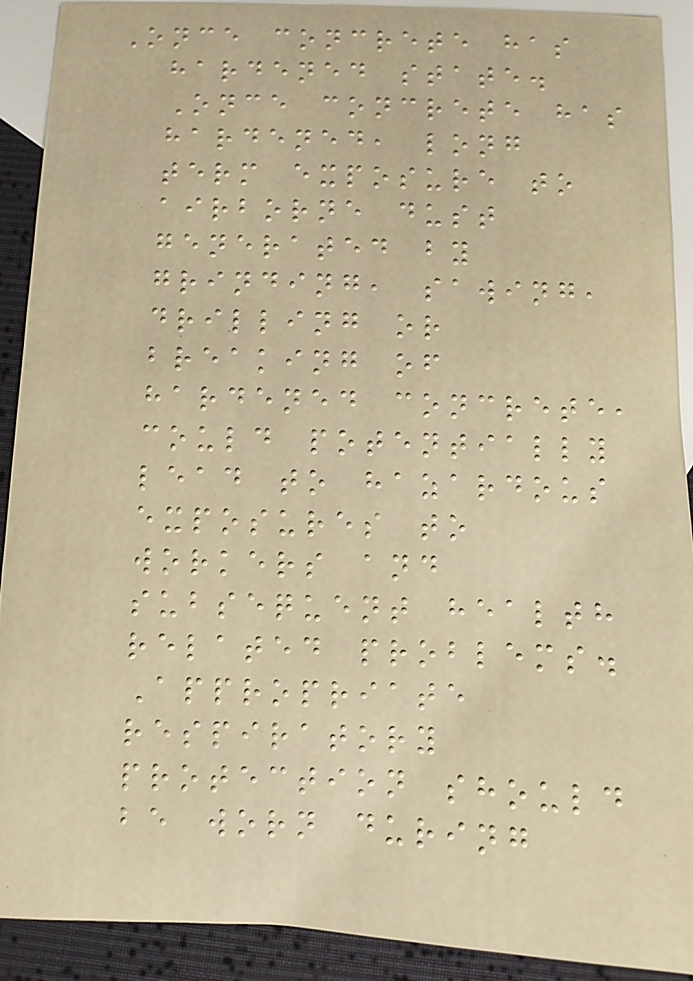Once concrete has
hardened state.
Once concrete has
hardened, long
term exposure to
airborne dust
generated by
grinding, sawing,
drilling or
breaking of
hardened concrete,
could potentially
lead to hazardous
exposures to
workers and
subsequent health
related problems.
Appropriate
respiratory
protection should
be worn during
